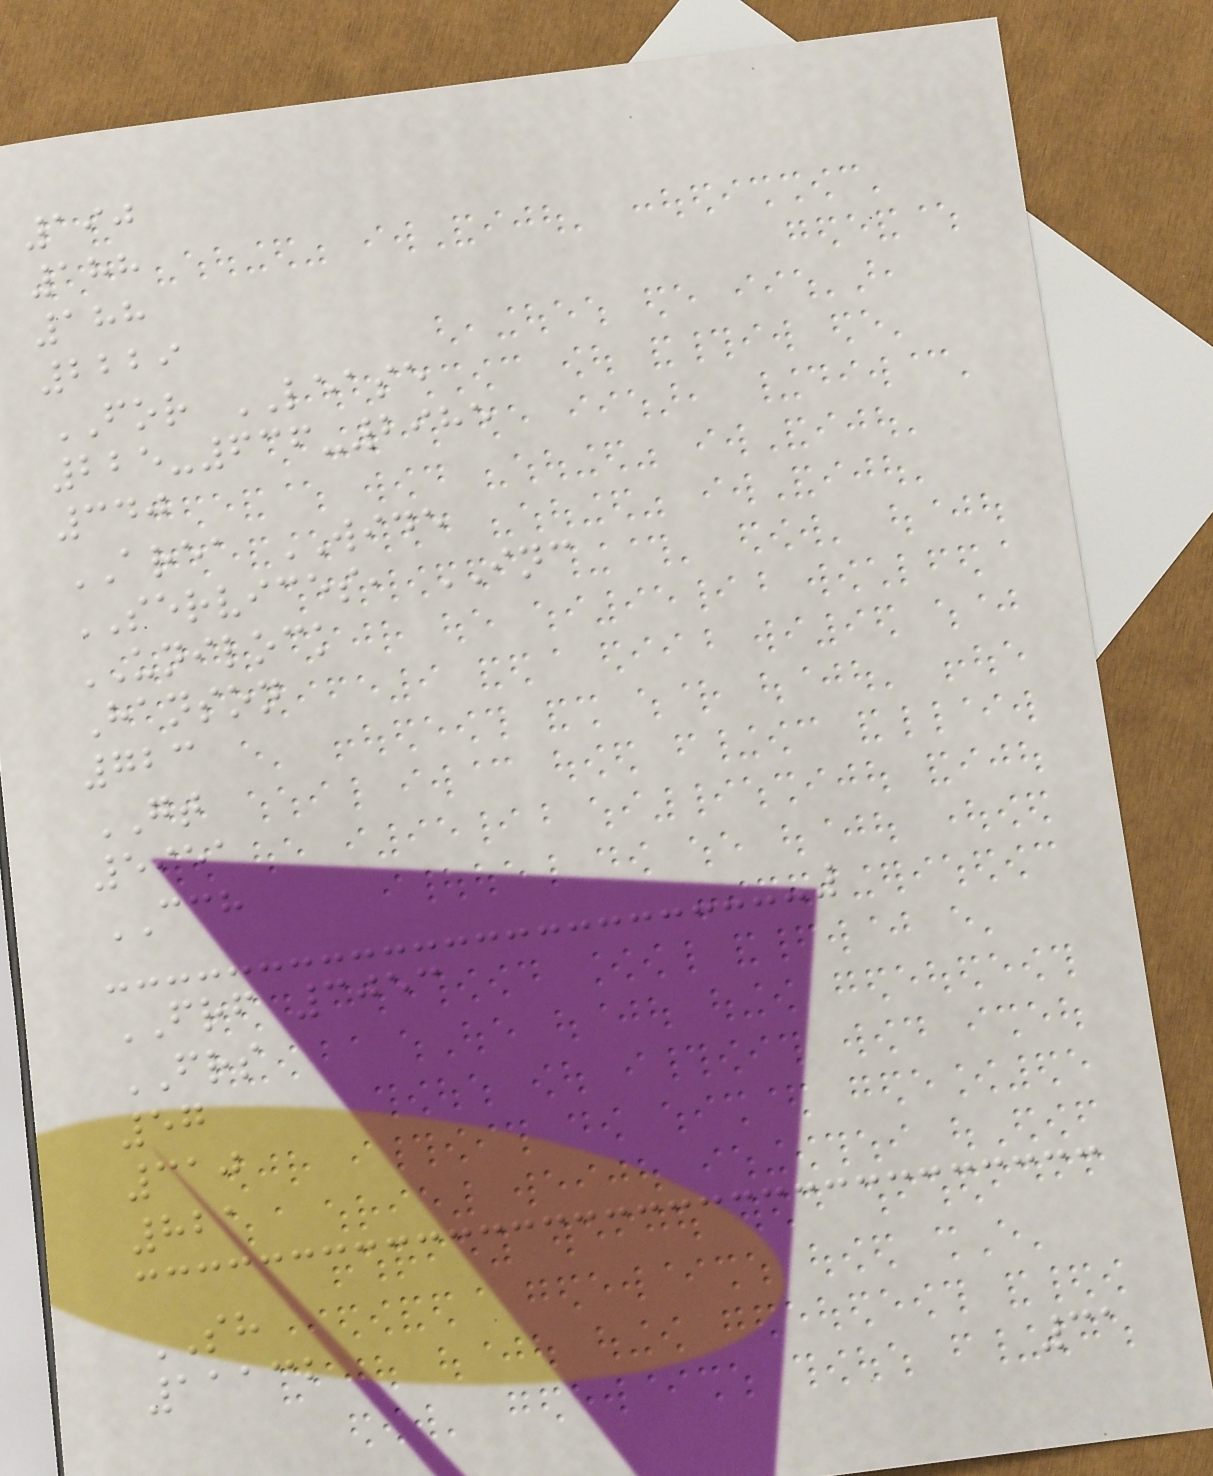190
188
188
2229
FOR LEASE
225-636-2985
340
AREA WIDE
SERVICES, INC
UNILOCK
Hanson
723
GT
5951
CCH
FRF 3053
FRS
57
310
821
SH
11132
31
